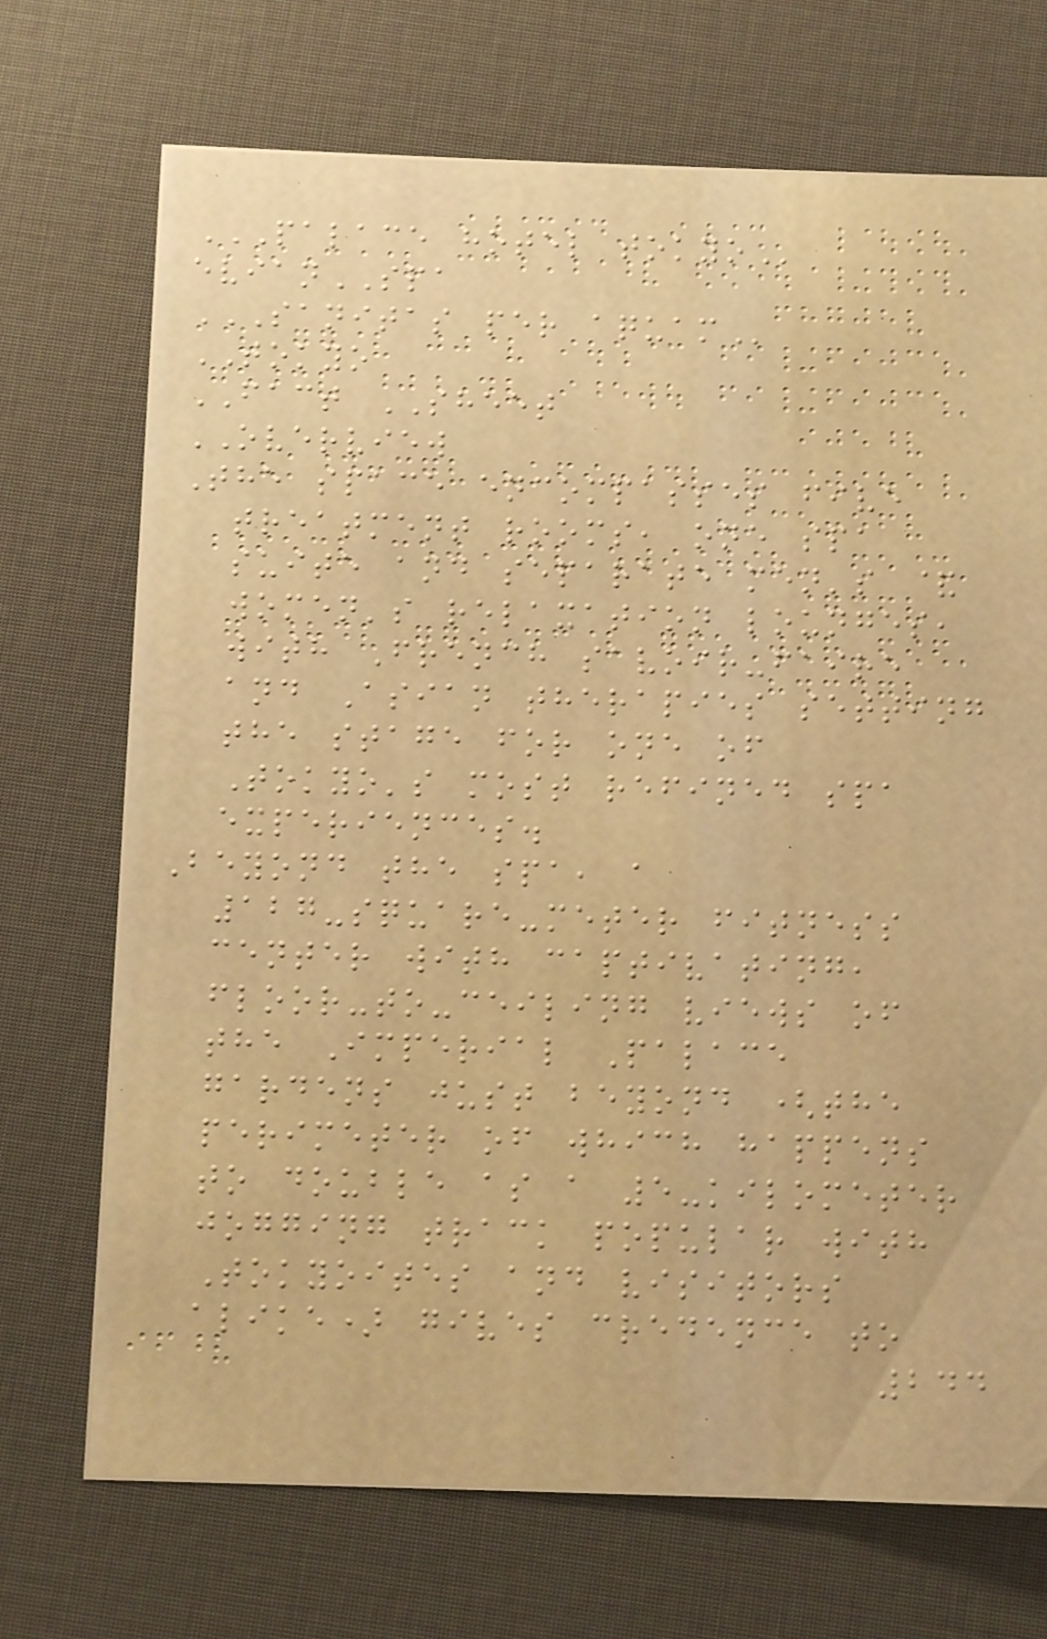PALACE HOTEL TOKYO
evianSPA
SANITAS PER AQUAM
TOKYO
FACT SHEET
OVERVIEW
The space encompasses five
treatment rooms, one spa
suite and separate men's &
women's relaxation lounges,
with French savoir-faire
and Asian therapies setting
the stage for one of
Tokyo's most refined spa
experiences.
Beyond the spa, a
127-square-meter fitness
center with captivating,
floor-to-ceiling views of
the Imperial Palace
gardens just beyond (the
perimeter of which happens
to double as a 5-kilometer
jogging track popular with
Tokyoites and visitors
alike) gives credence to
244
